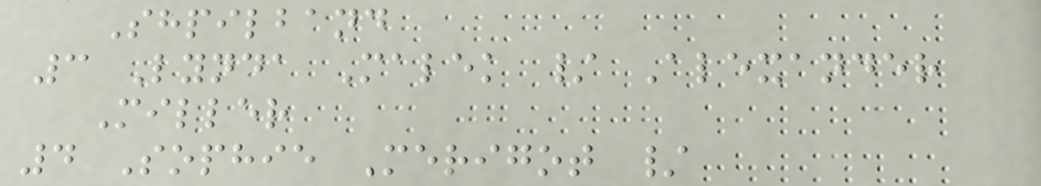Shpilband
3 Lynda Malek / Alexander
Miller
4 Sophie Merigot /
